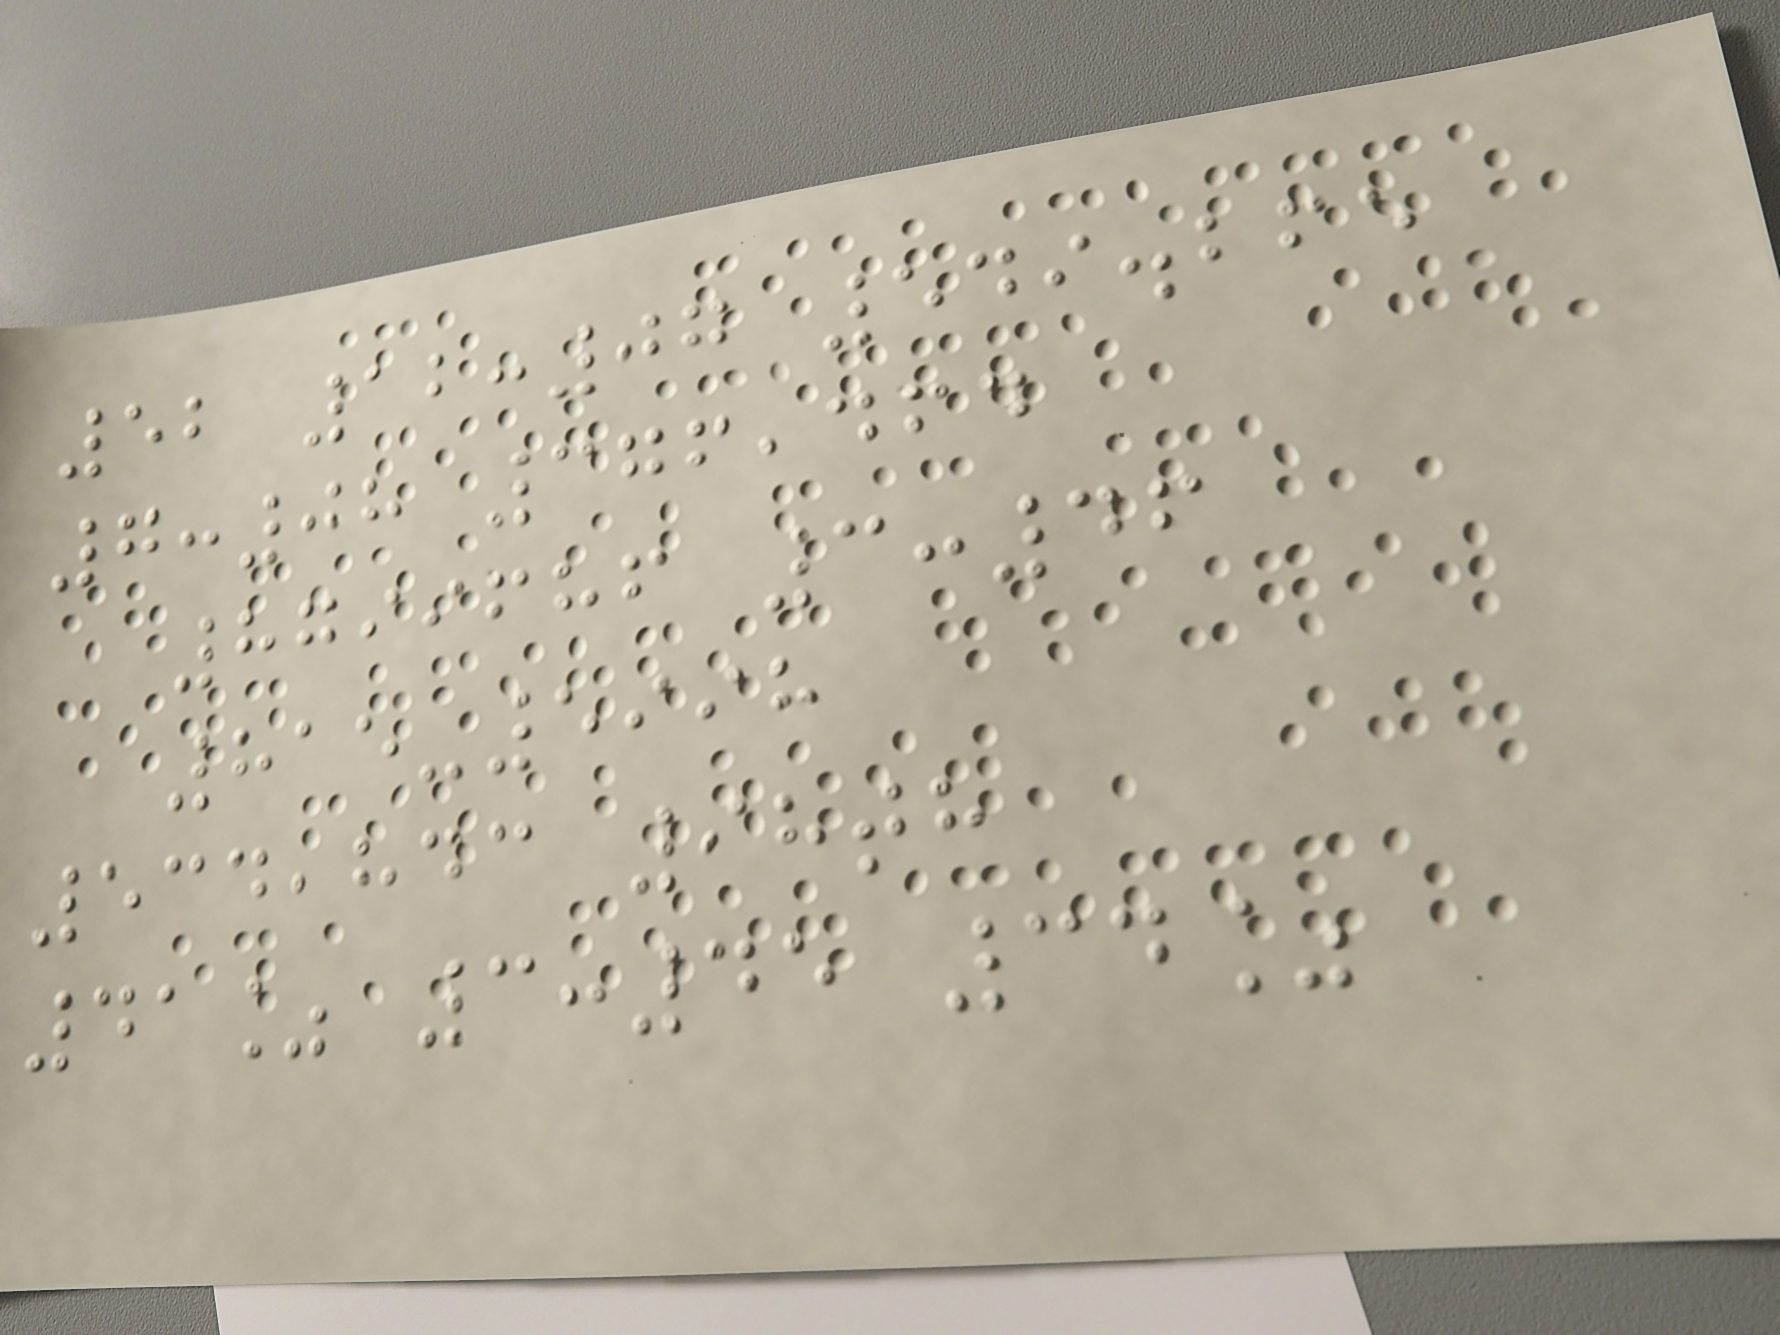52 12:07 549.265
7:08 376,464
8799686 3:46
815-5998
534,843 98th
41% 3:45 34%
